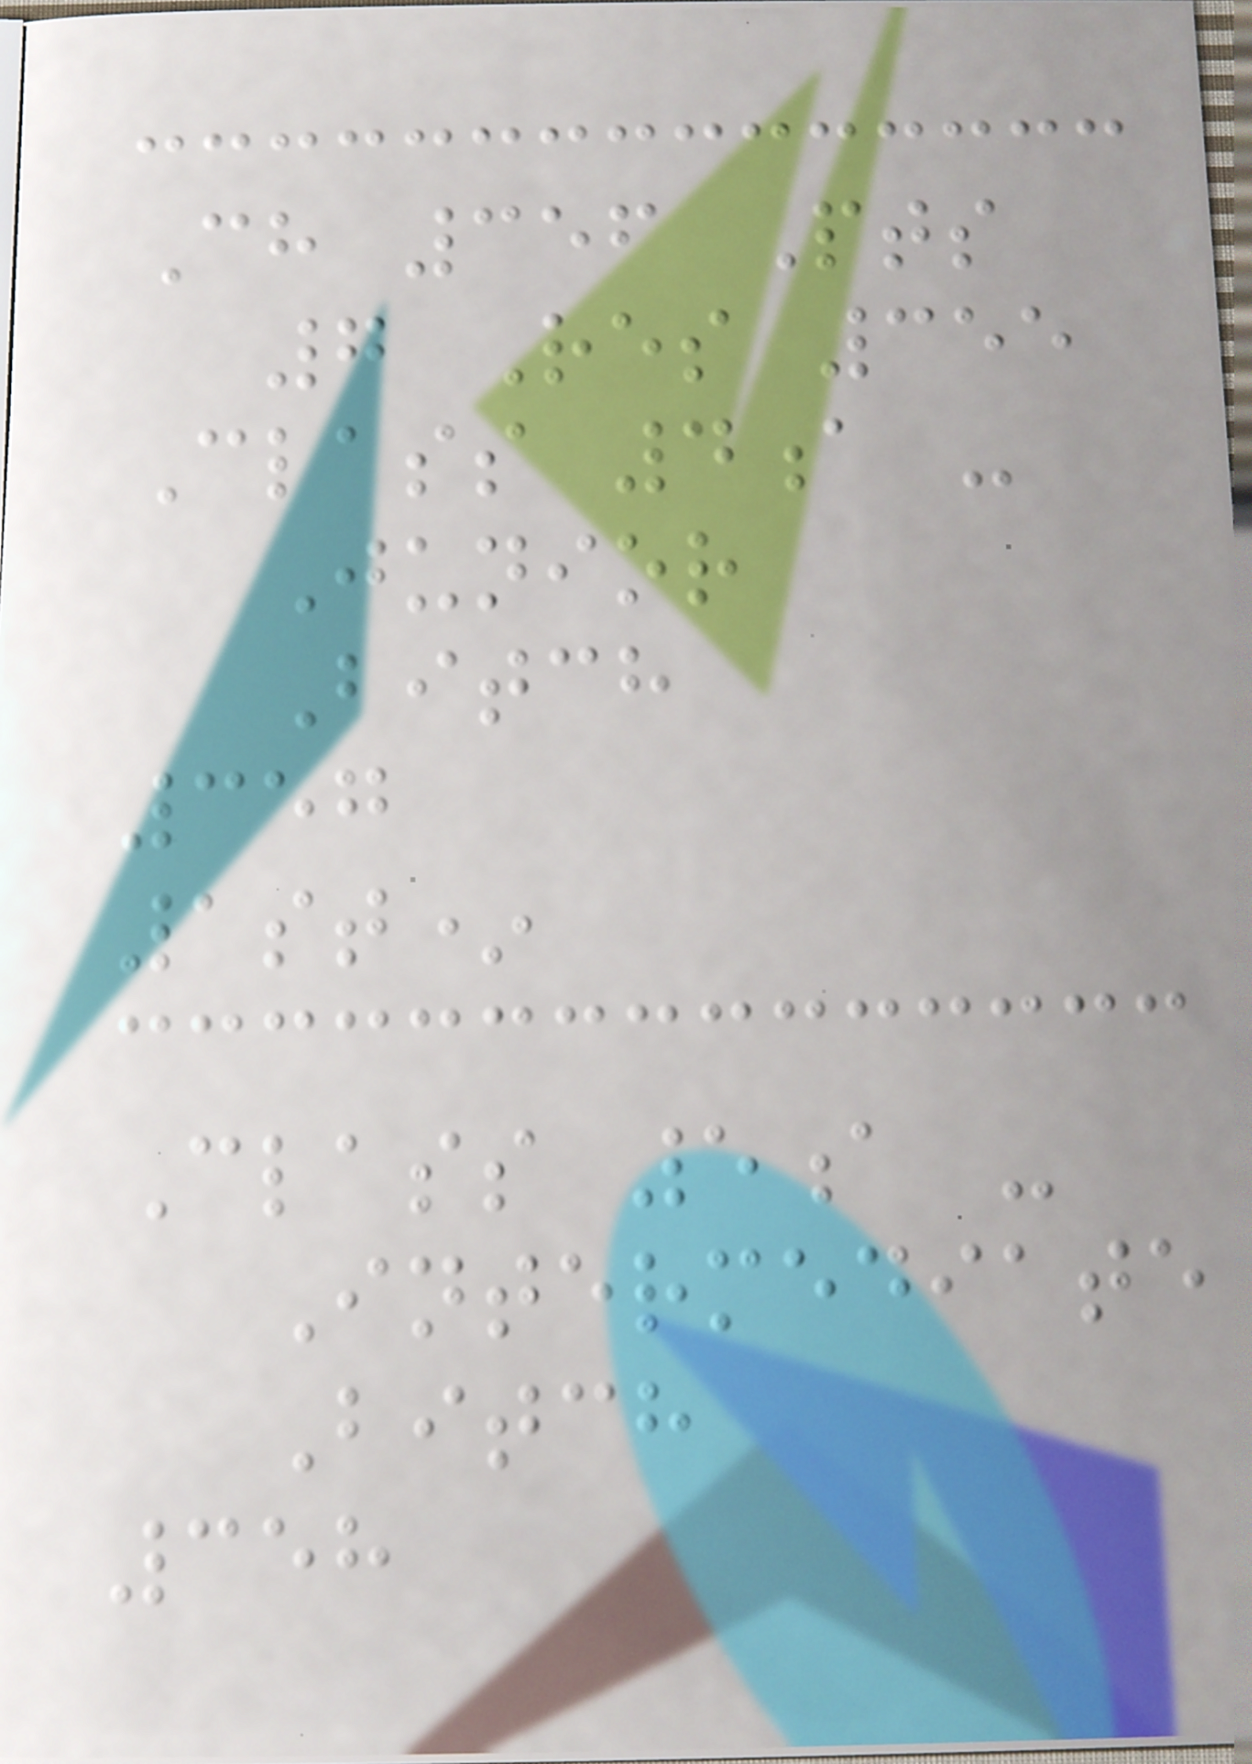Ch 356 Pts
7 Res 355
Class 4a -
Junior
Bitch
357
1st*
Class 5a -
Intermediate
Bitch
358
